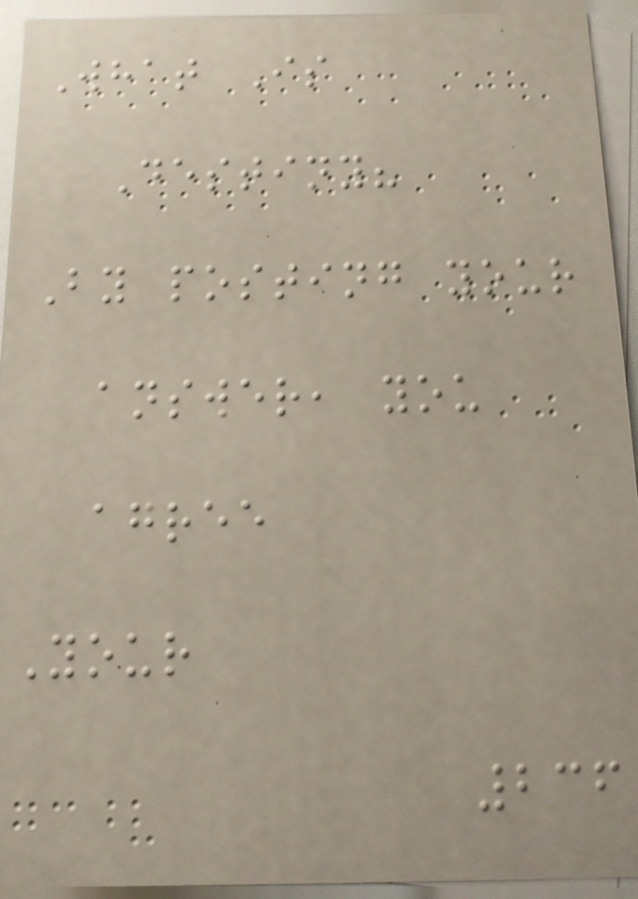What Is
Destiny?
By posting your
answer, you
agree
Your
236
